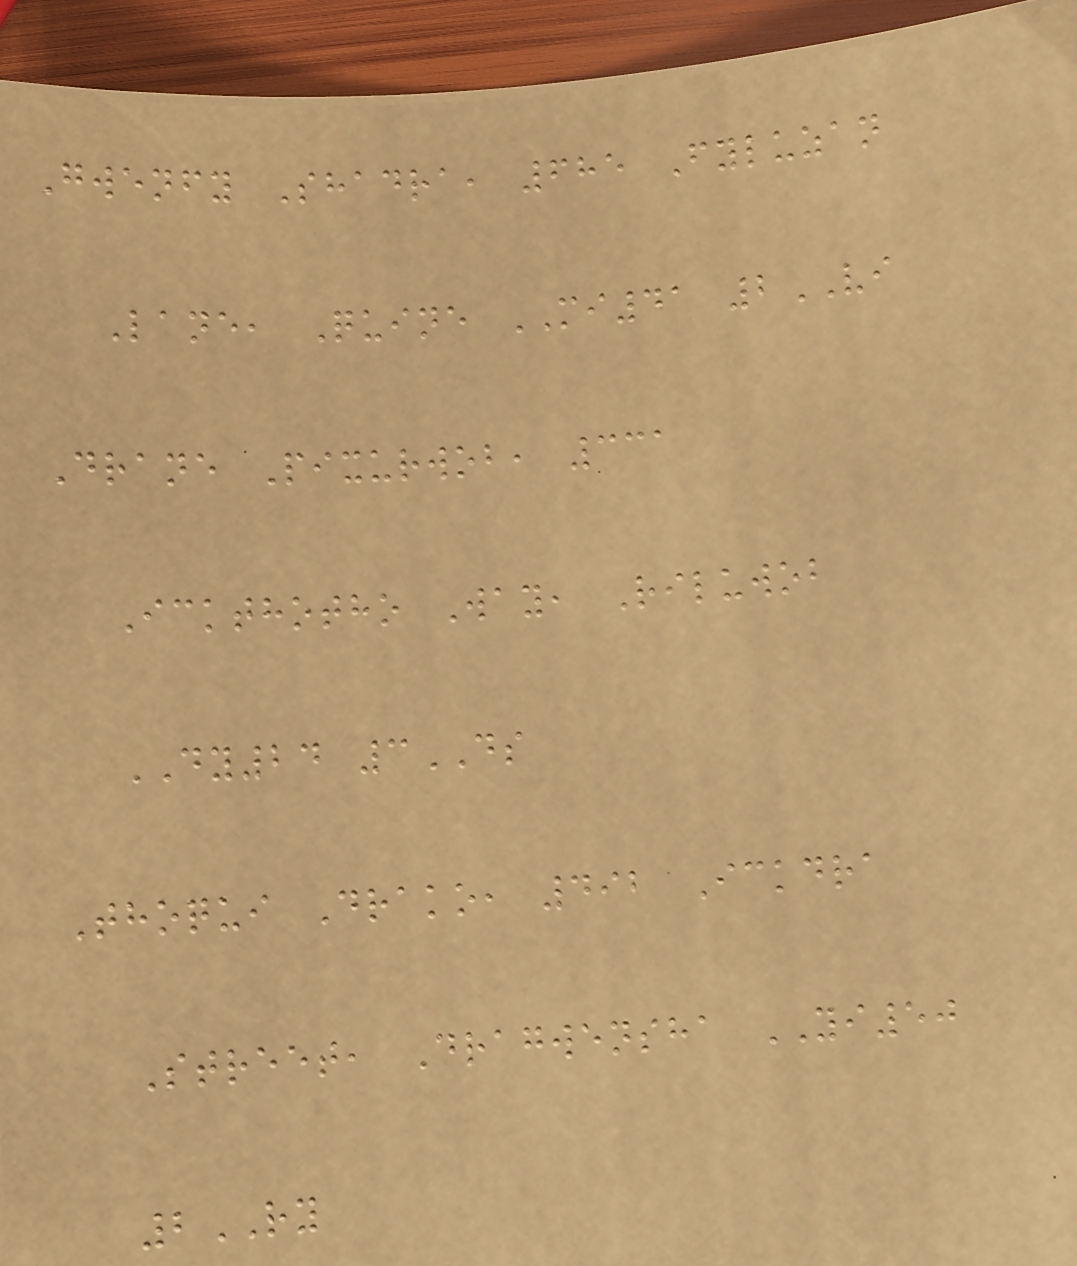Gwenfy Shadra, 685 Fyluzan
Lane, Quine MI41 2VI
Drane Pixurwob, 331
Ickthotho Way, Riluwob
DY24 3DS
Thoqui Drako, 492 Ickdra
Street, Dragwensha YI50
2RY
